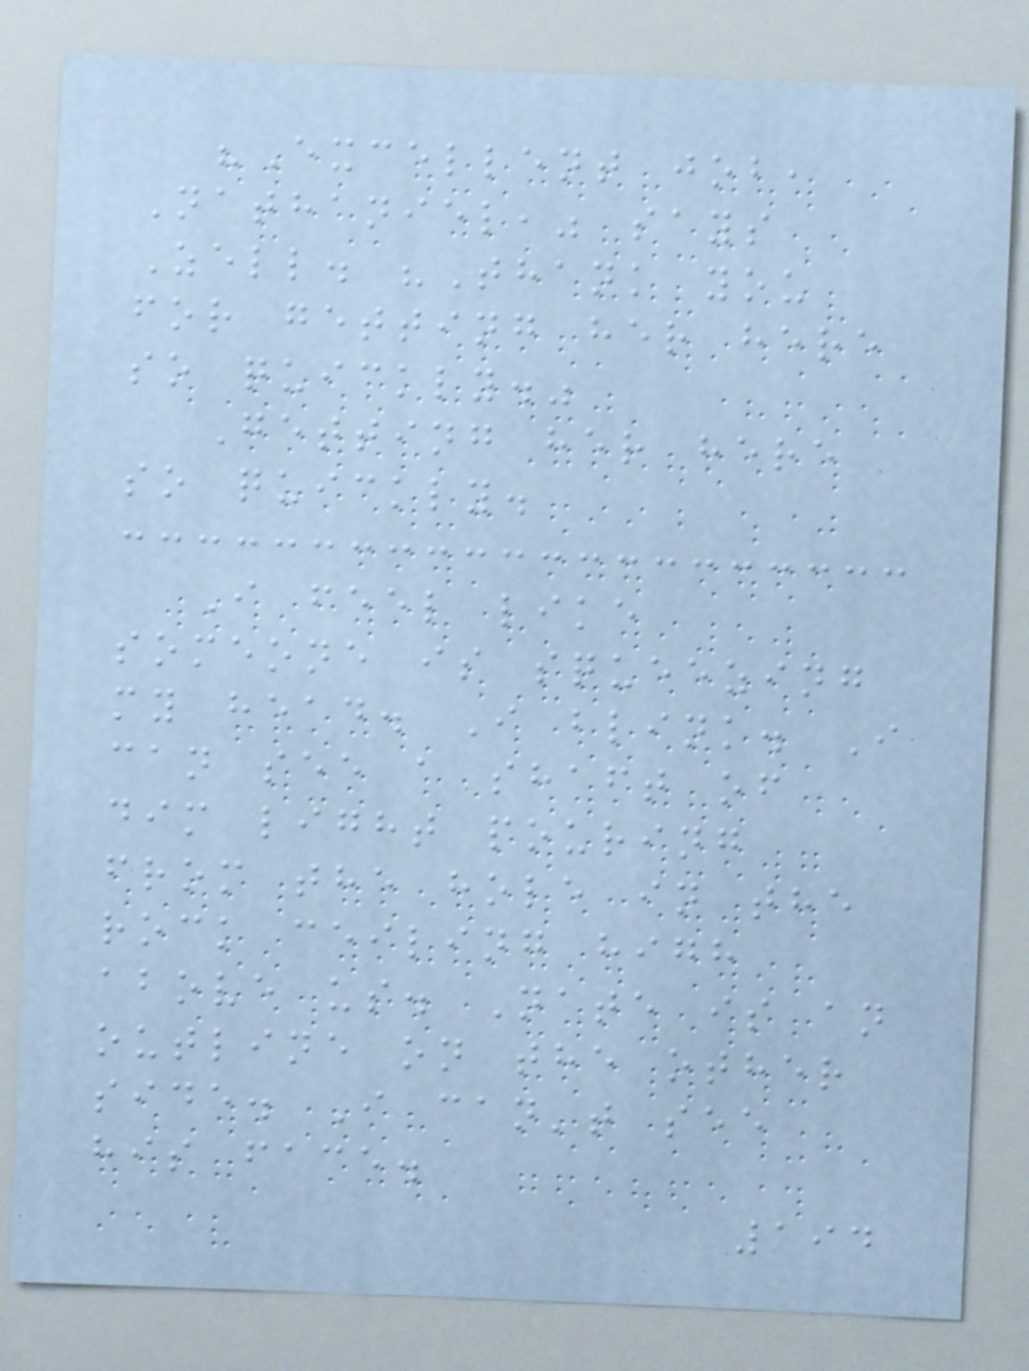"Excellent job,
Nathaniel," says
Zell. "Thank you
for getting her here
so quickly."
Getting her here
so quickly.
I feel like
someone is squeezing
my head. I blink. I
can see a shaft of
dim light pouring
from the hole in the
rock ceiling high
above us. Nate is an
outline on the other
side. I can't see
his face.
194
